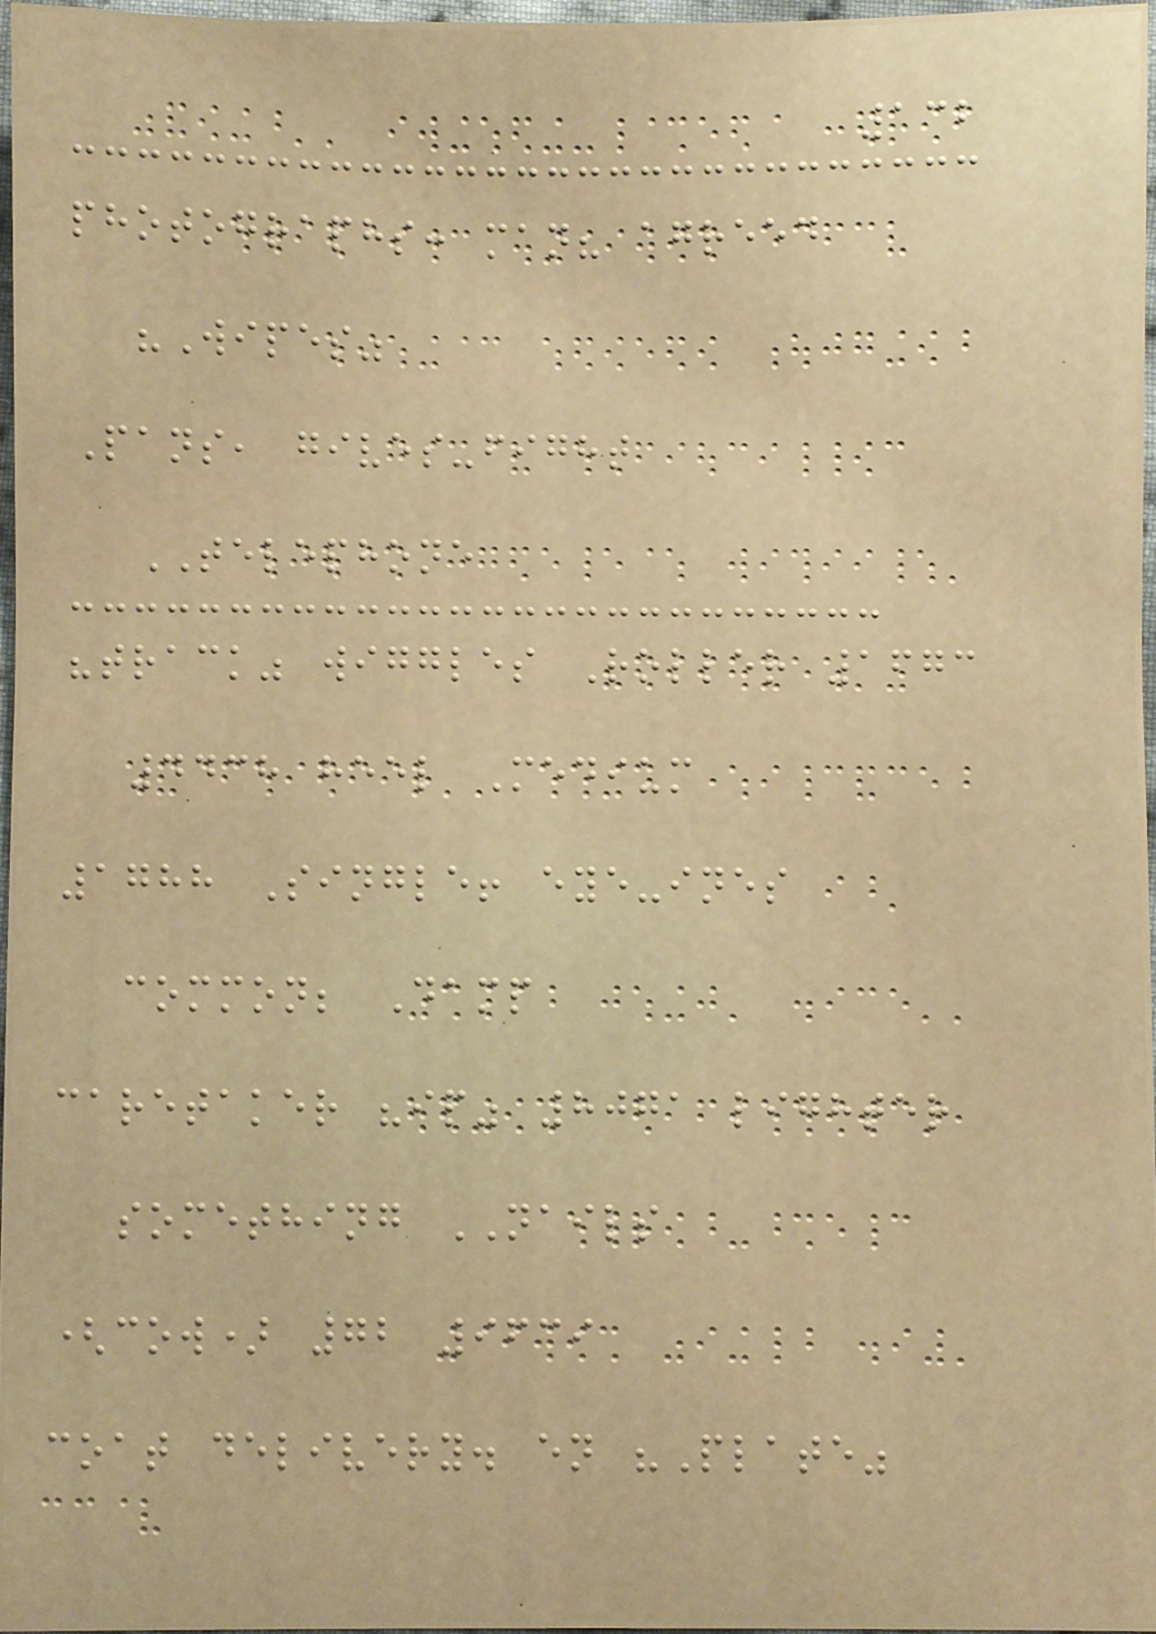132
photographs: man? agreed
"Wipes"
Pans, gives-fight
TELEPHONE
"track" wiggles Roller 1673
4438 heel Medium
1788 Single! eye-ines
common; Damp
caretaker "ip" 8071 lighter
something NAILS
(cow) 72 9639
coat delivery. en "Plate"
